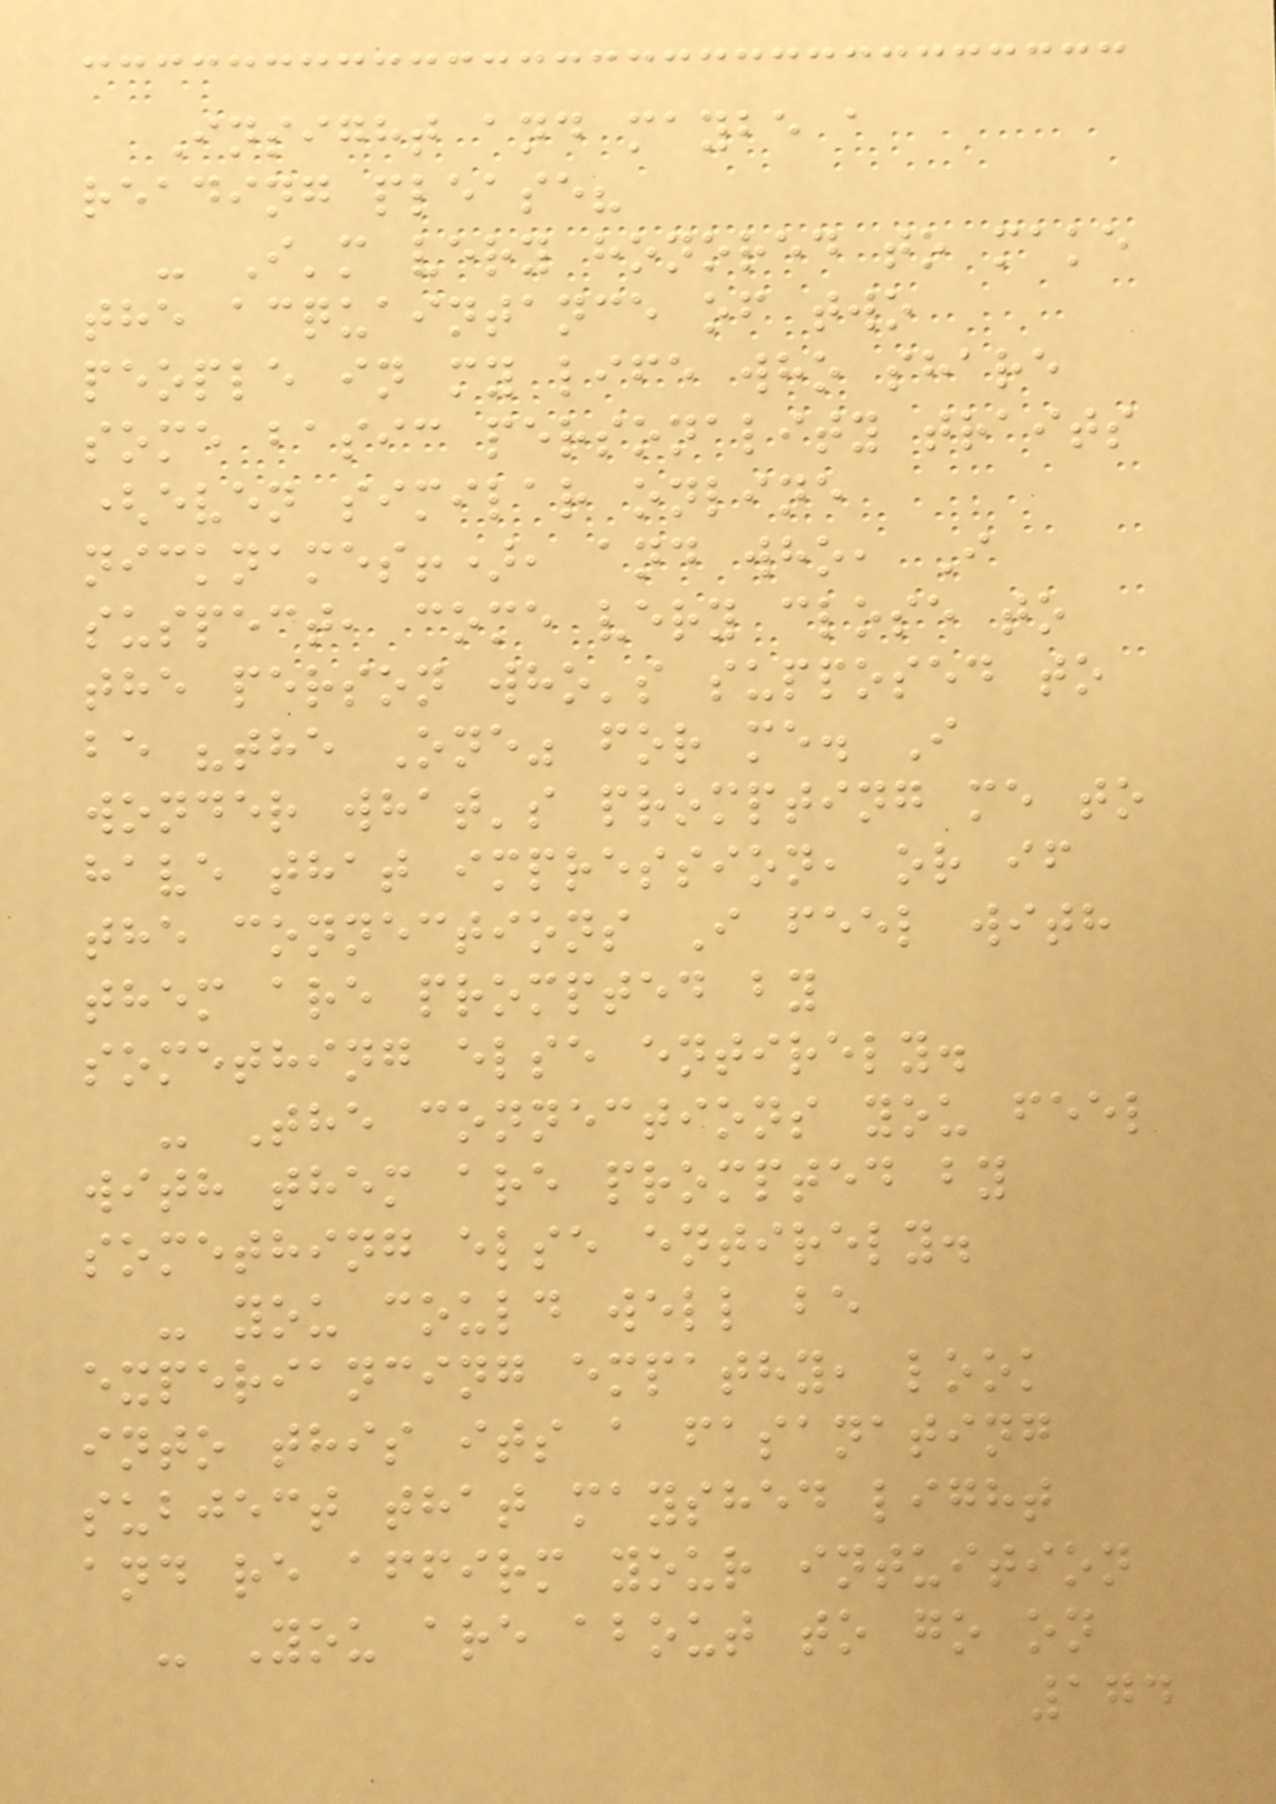Insight and maybe a
reading please?
- I'm very honored to make
the acquaintance of two
people in my life who share
some basic personality traits
(even similar online
nicknames!), and who, I
suspect, come very close to
the person who's supposed to
be "the One" for me. I
wonder what's prompting me to
have that impression, or if
the connections I feel with
them are prompted by
something else entirely.
- The connections you feel
with them are prompted by
something else entirely.
- you could well be
experiancing empathy, look
into this its a fasanating
subject that mayshed light
and re affirm your intuition
- You are about to go on
174
